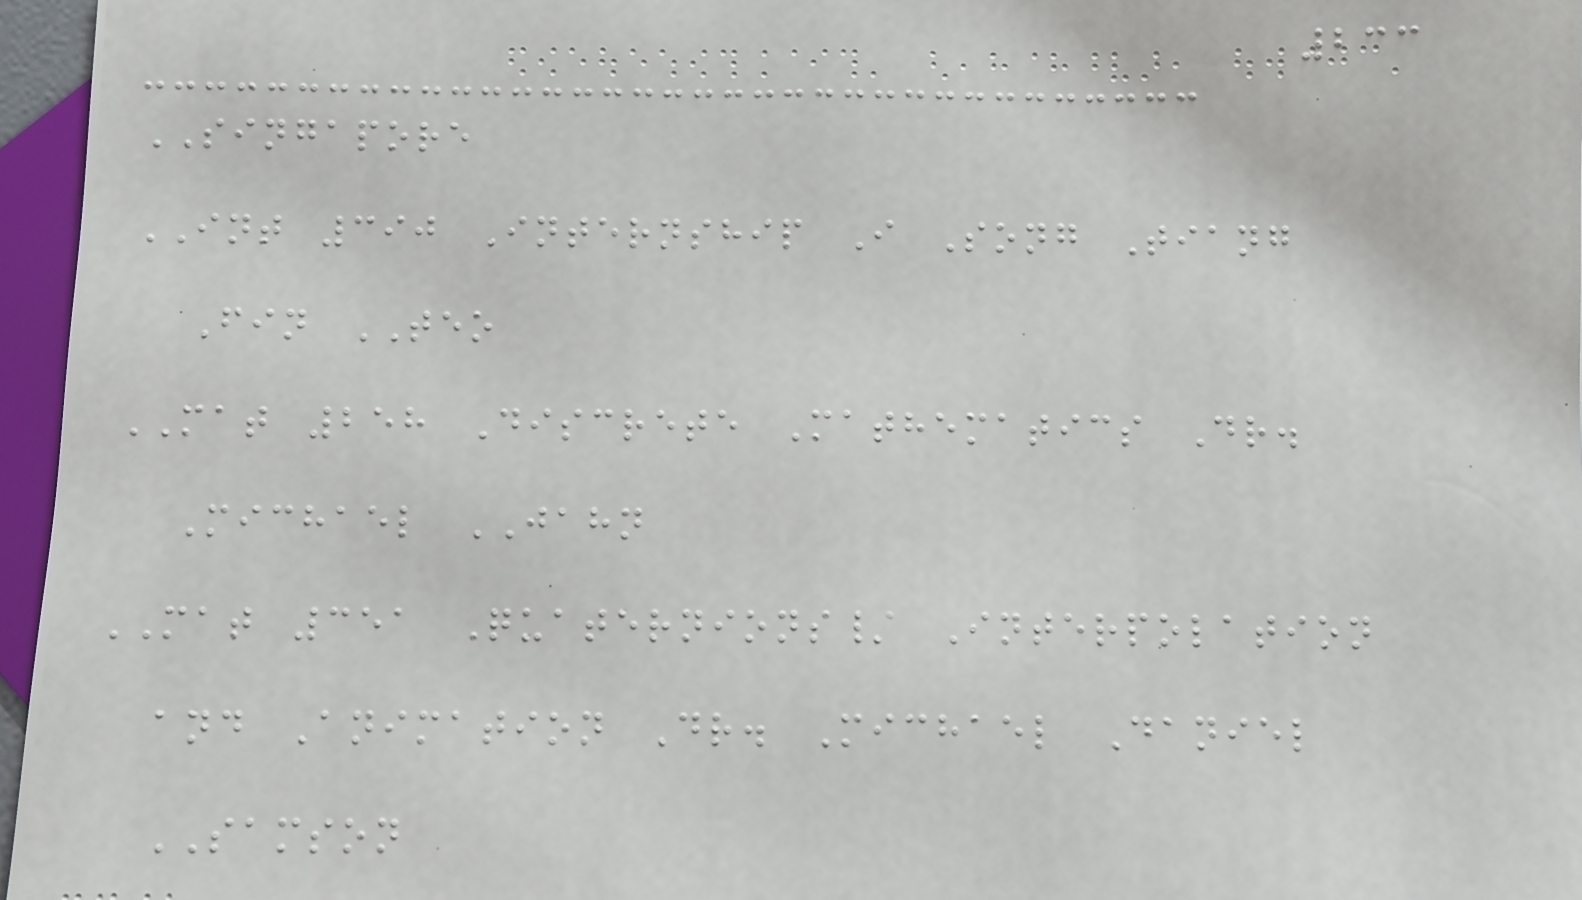233
SINGAPORE
INT 390 Internship I Song Tiang
Fin TEO
MAT 258 Discrete Mathematics Dr.
Michael JAHN
MAT 351 Quaternions/ Interpolation
and Animation Dr. Michael Daniel
SAMSON
